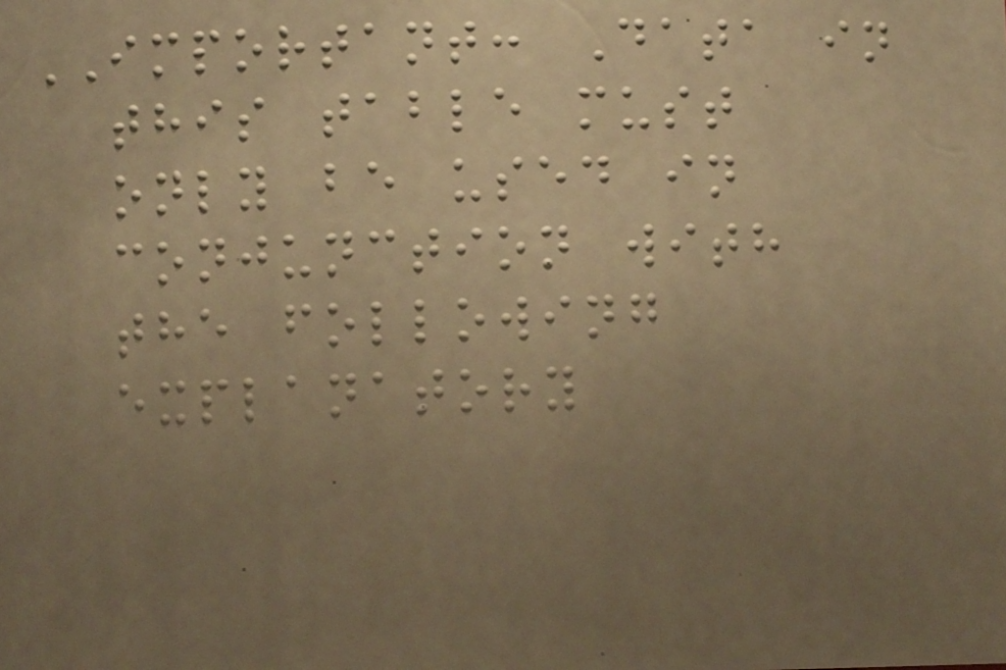IMPORTANT: Data in
this table must
only be used in
conjunction with
the following
explanatory
